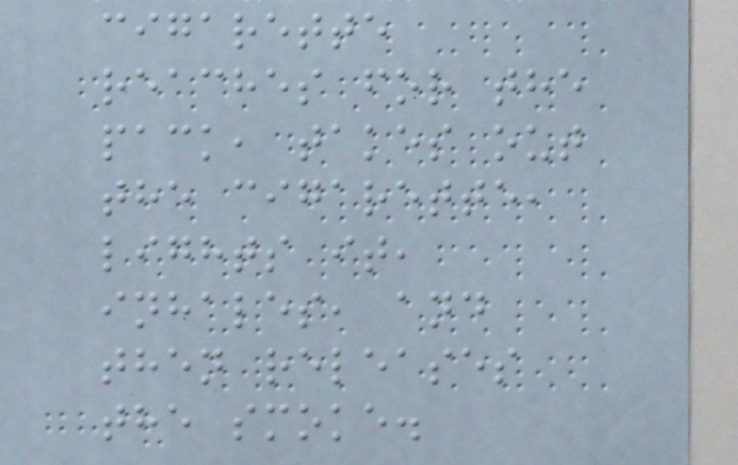cigarette
reaches for the
pack, takes out
the cigarette,
lights it,
inhales, and
then releases
the smoke.
